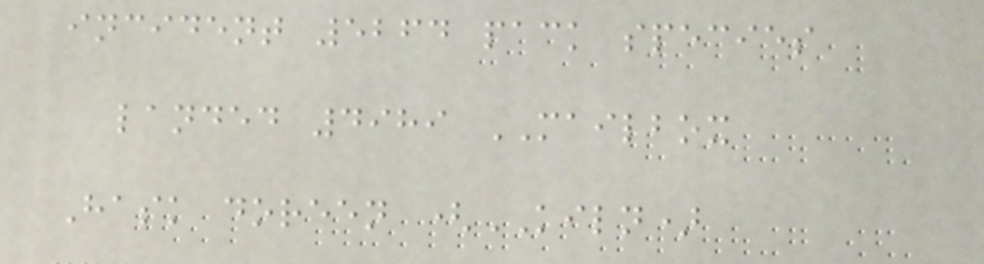incident 5264 pack species
landed 4989 MAILBOX
Hask doreen (KILN)
